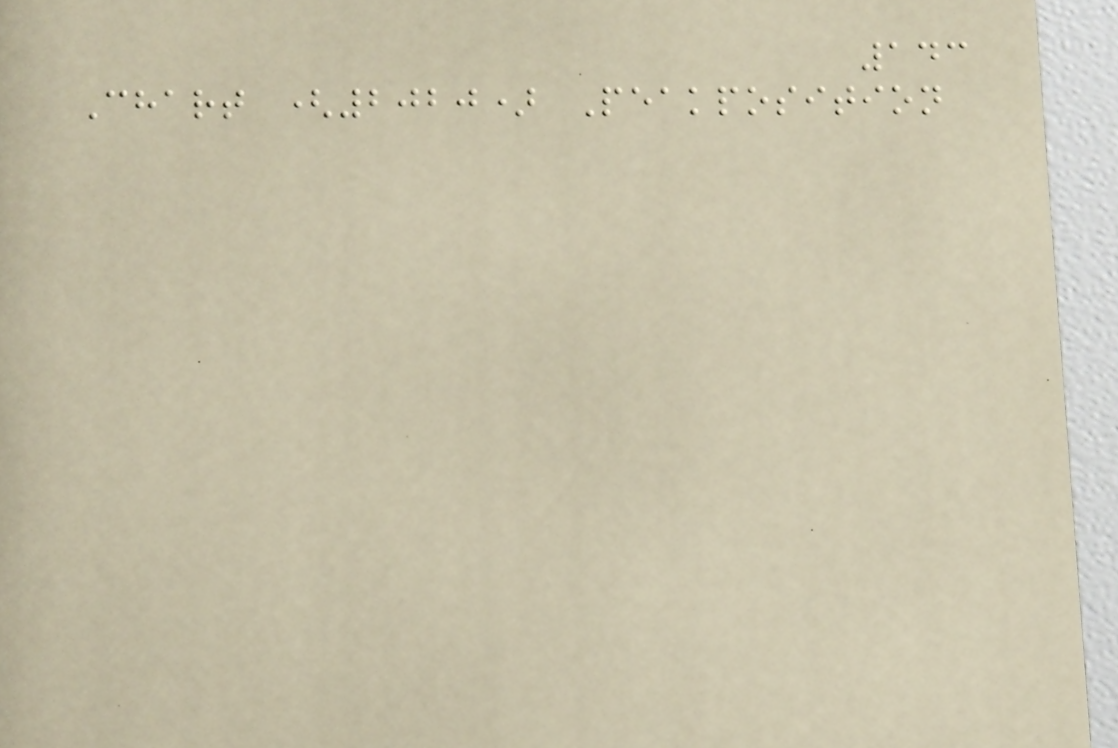143
Chart (2020) Peakposition
